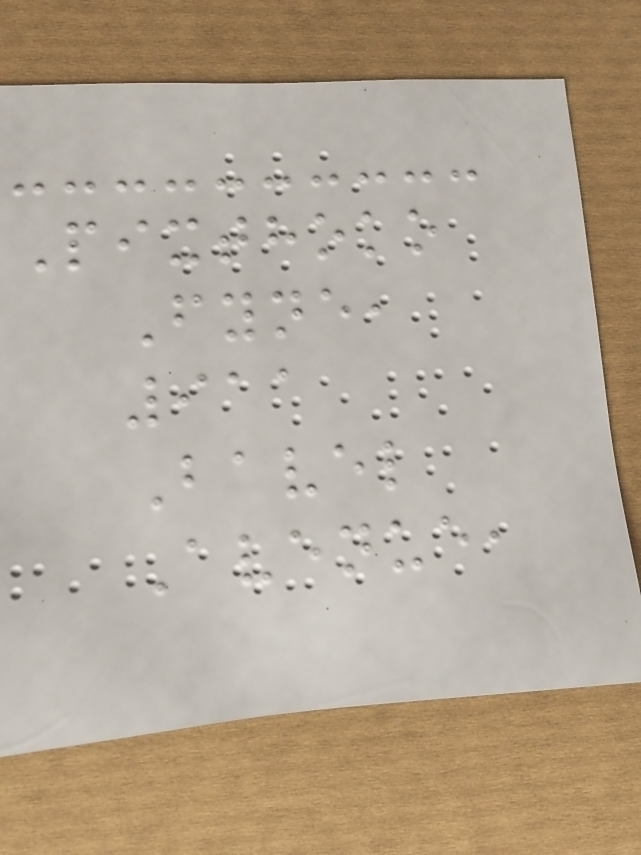Pixthoko
Fyne,
911
Bavel
Avenue,
